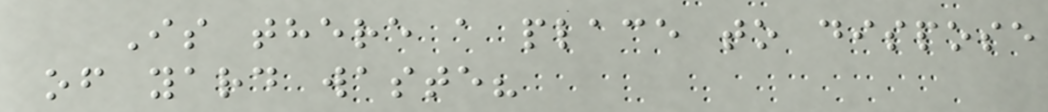Is there a place to dispose
of yard waste?
